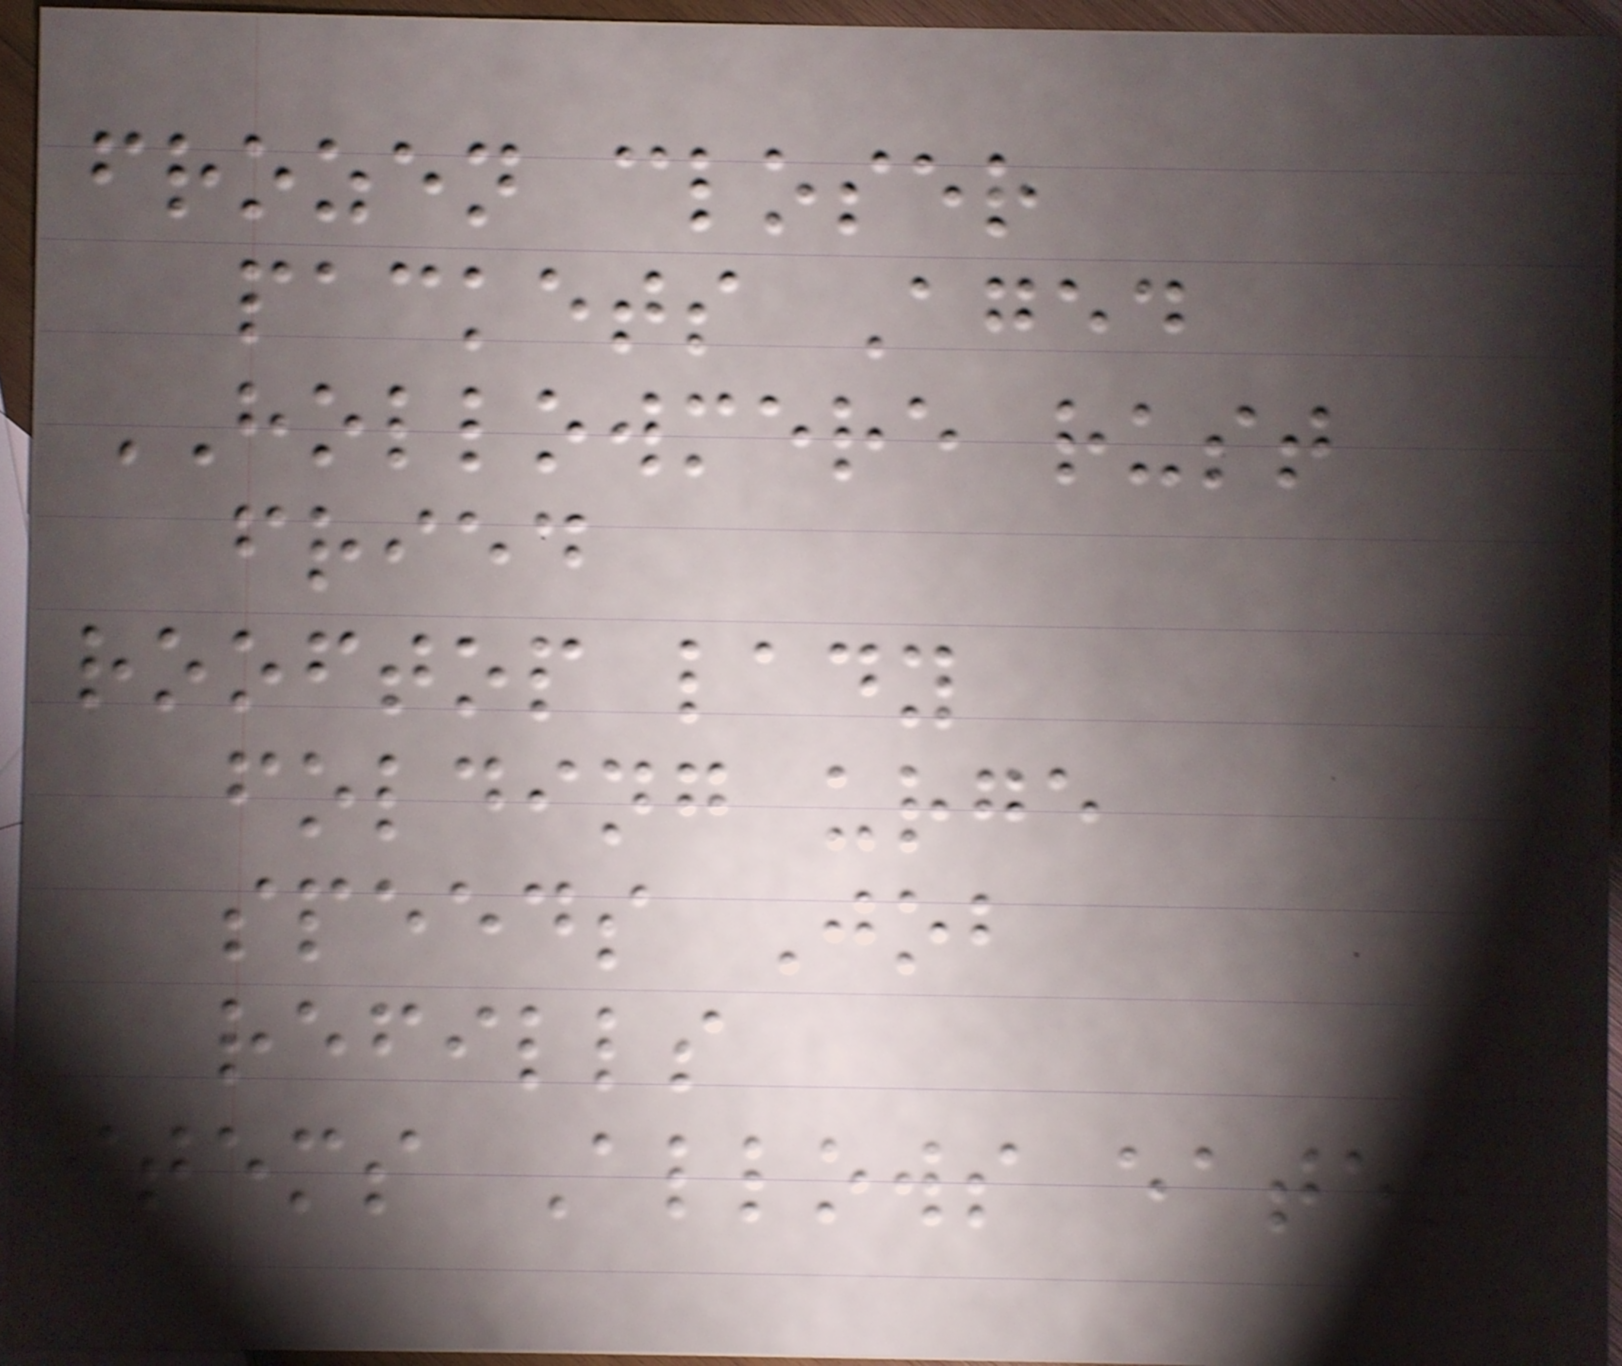frozen closer
packets Aged
HOLLOWMERE rust
fried
rooftop lady
folding urge
speeds Job
refills
items Allows eaten
